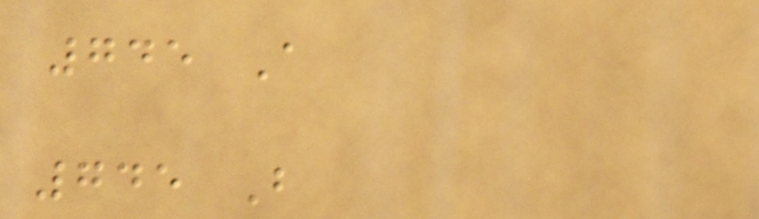745 A
745 B
